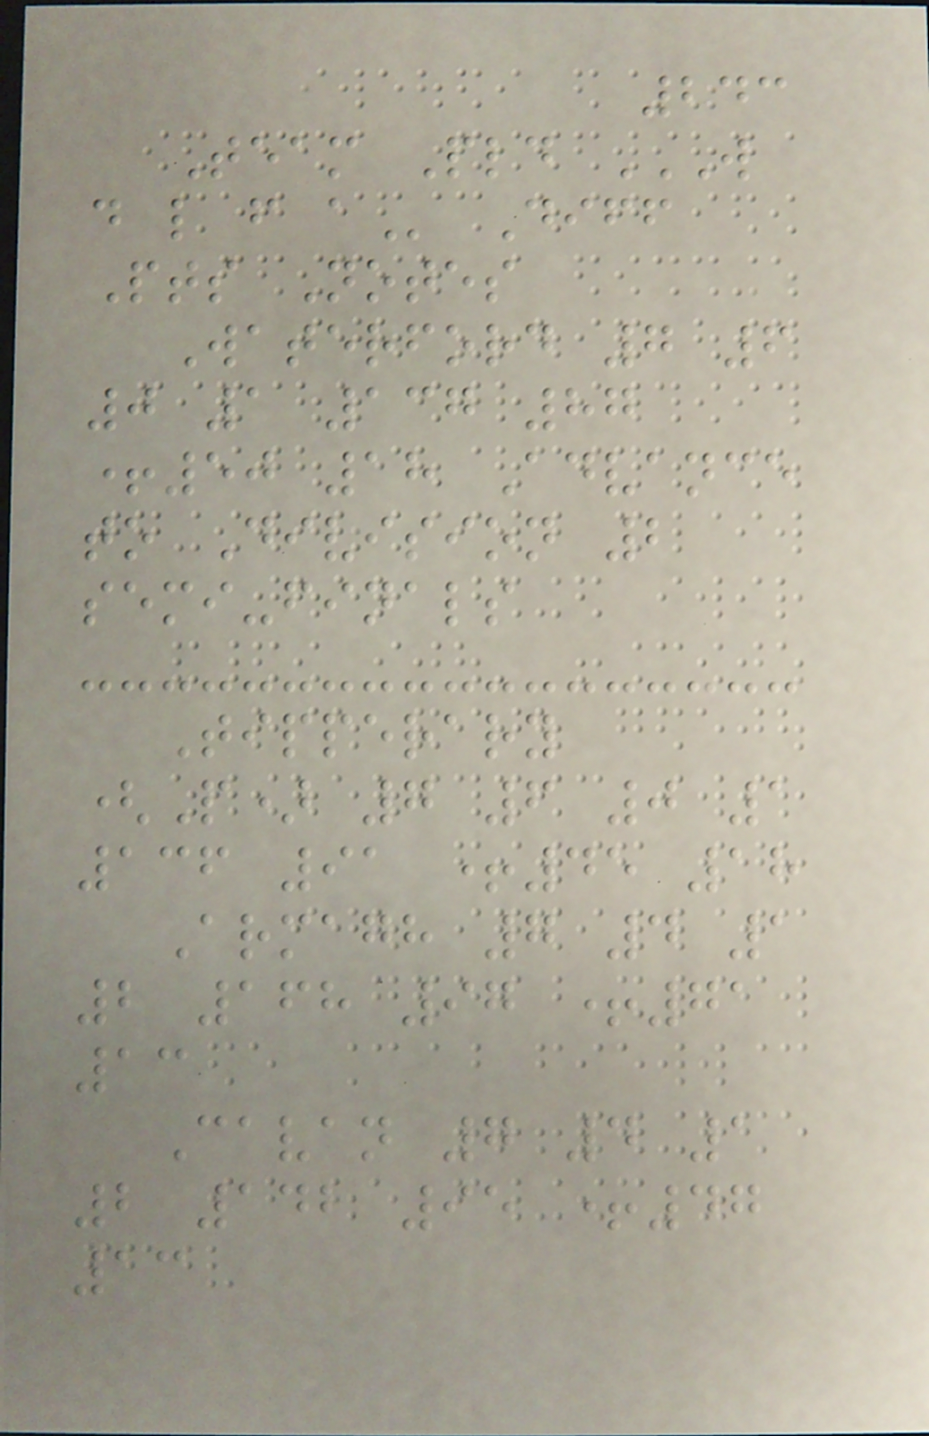243
Team Pld W
D L F A Diff
Pts Notes
Waterford 7 6
0 1 137 87
+50 18 Advance
to Division 2
semi-finals
Tipperary
(P) 7 6 0 1
136 91 +45 18
Armagh 7 4 1
2 168 97 +71
13
Cavan 7 4 1
2 142 95 +47
13
